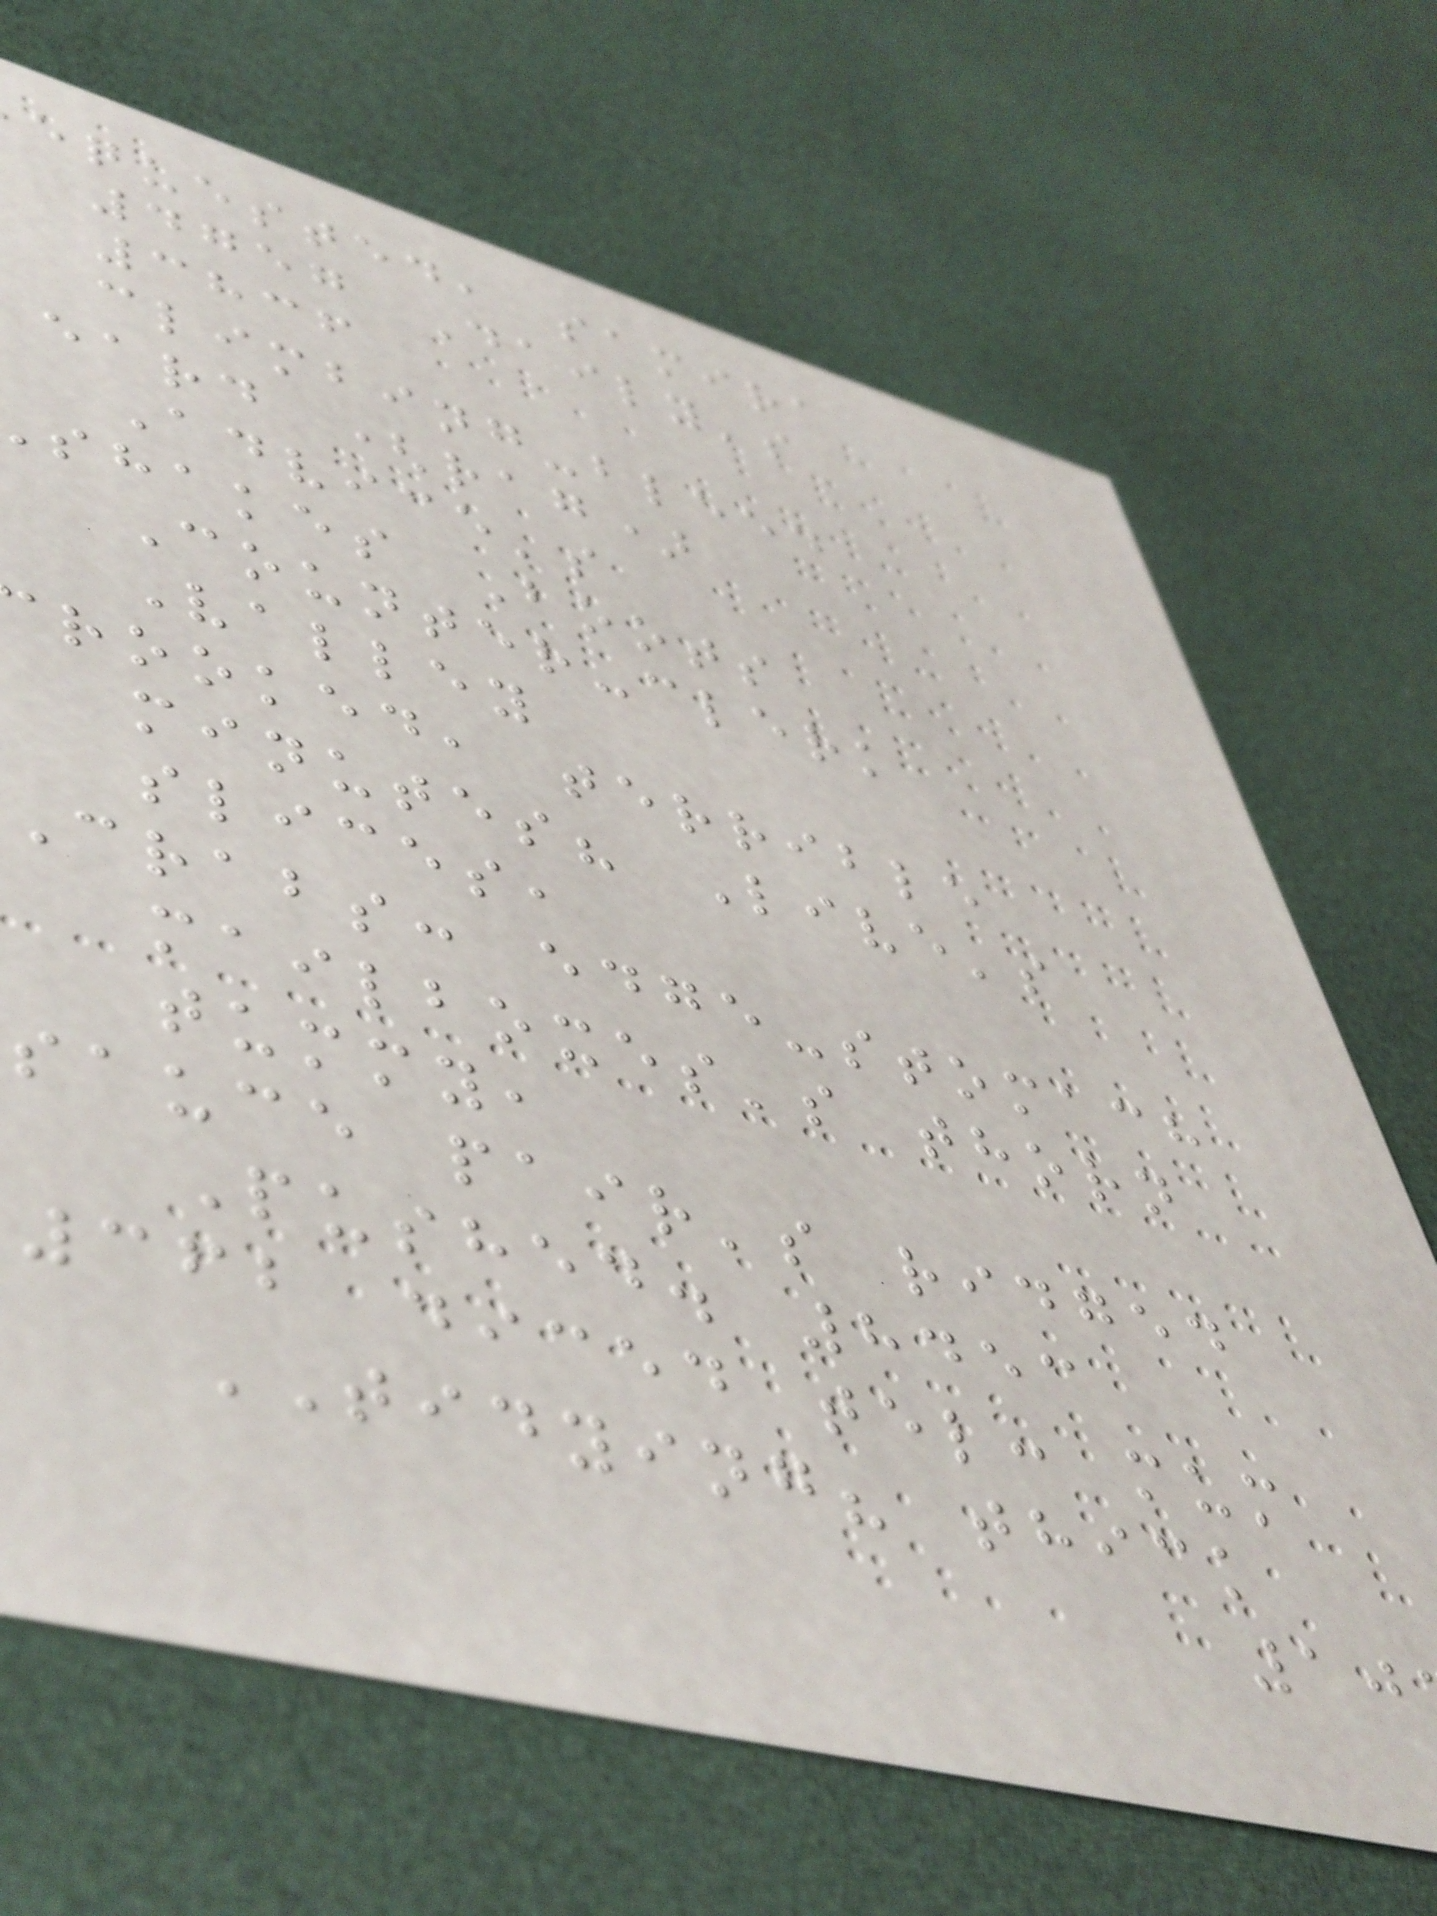equested, samira
4757 Daily's
3836
climbing-bleed
eard (rag)
Advice's
shakes Boots
Counter-clerk
Valley
rooked, terrible
minutes? Live's
slices,
Crabs: edge-stomach
mailboxes's thorn
tummy,
sauce pair's ridged
Pushed. 8453
362 diced tel: mum
TIDYING? thick
